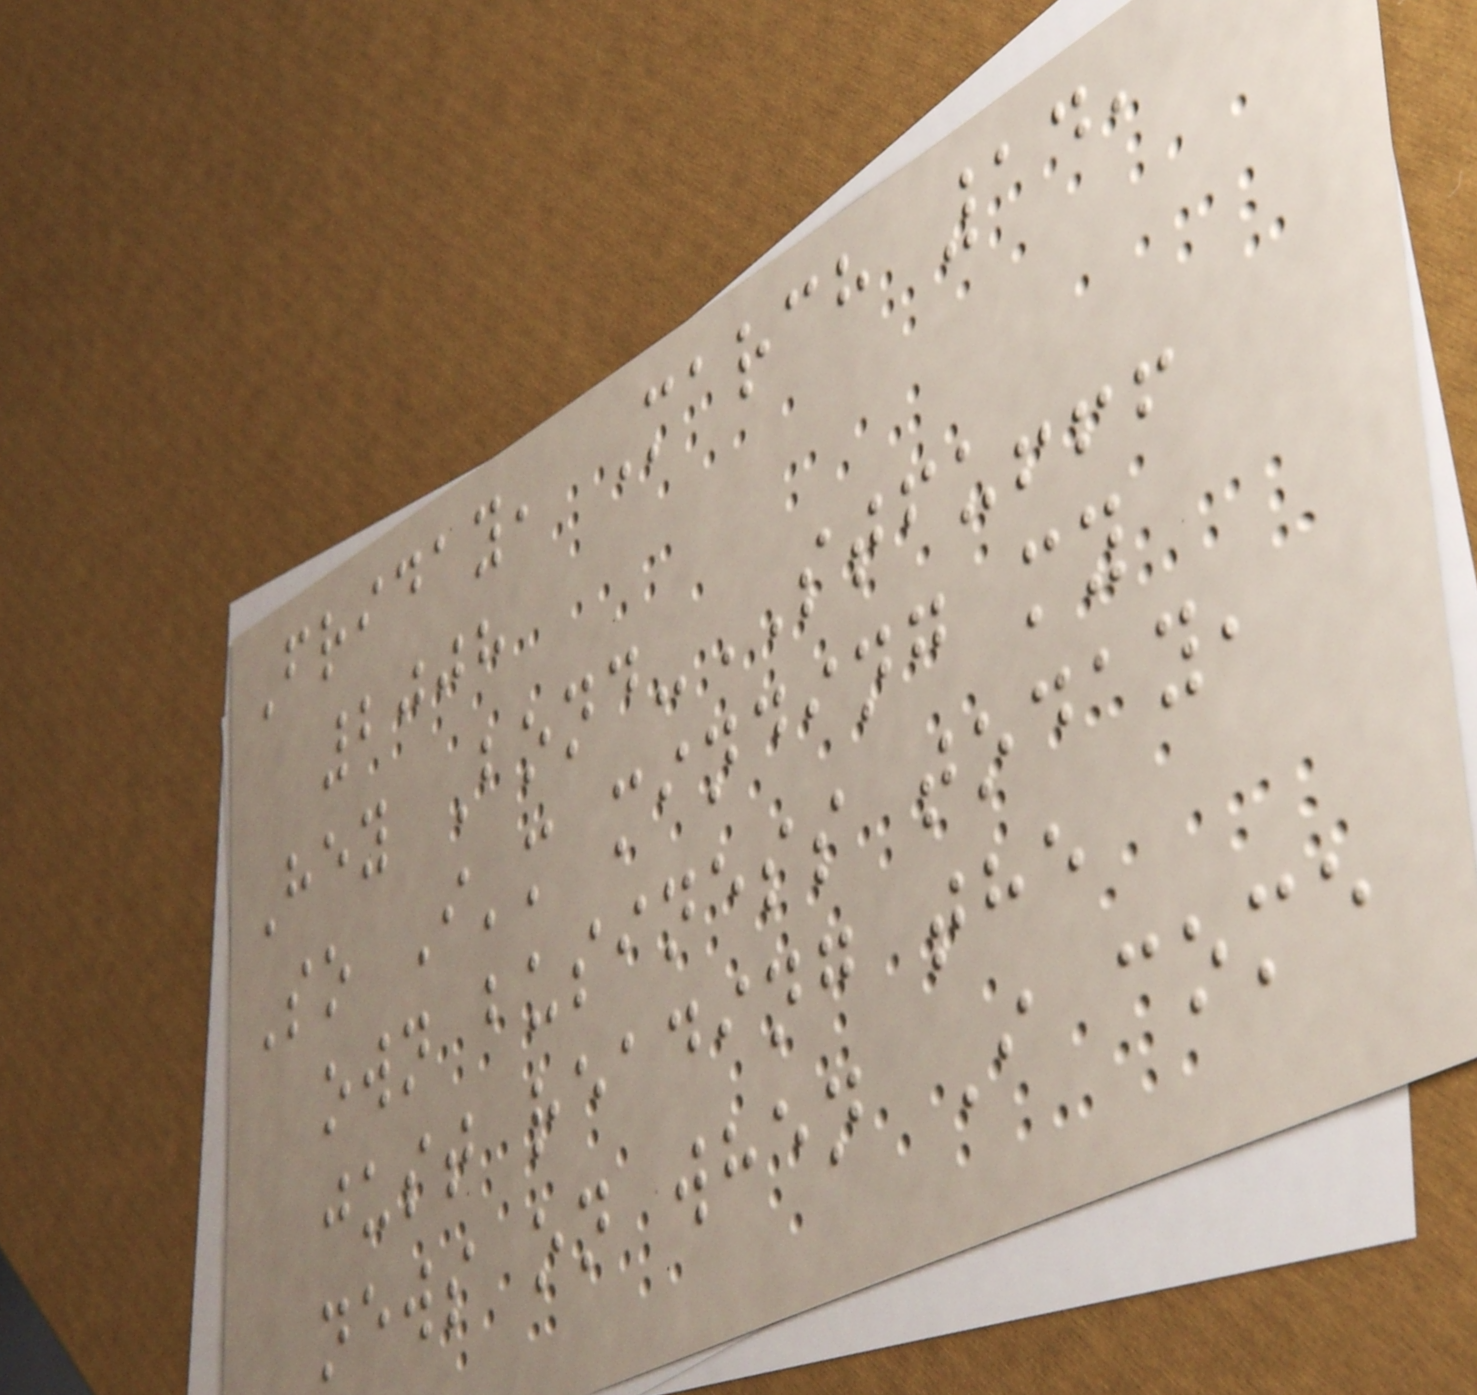Friday, March 14,
2008
Hey Bond-STFU!!!
So I'm minding my
own business today,
just reading the
news on when I come
